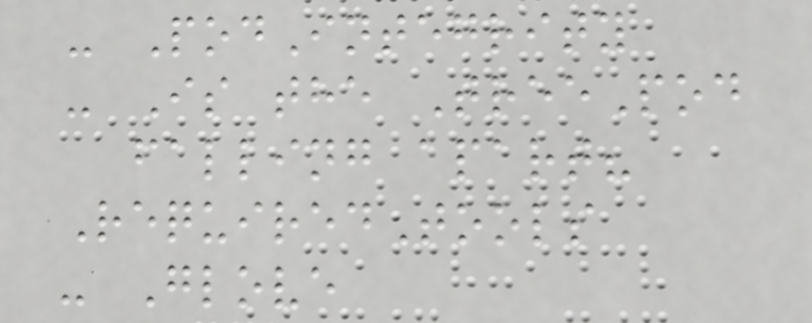- PodIntegrity
- Is the TreePod
falling apart?
RequiredTools
- Glove
